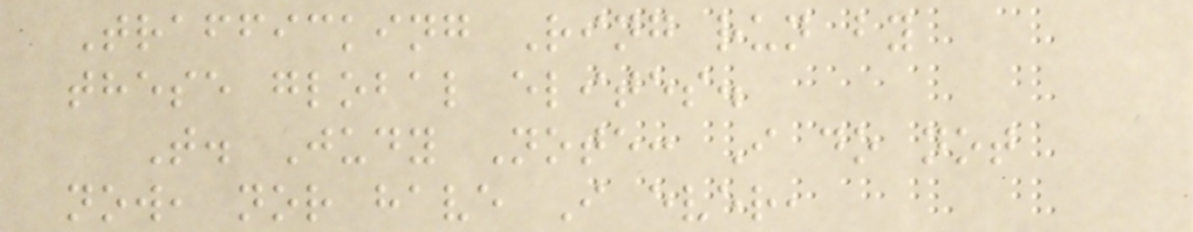Trafficking Ring run by
these global elites.
T. Judy Note: I do not
now, nor have I ever,
